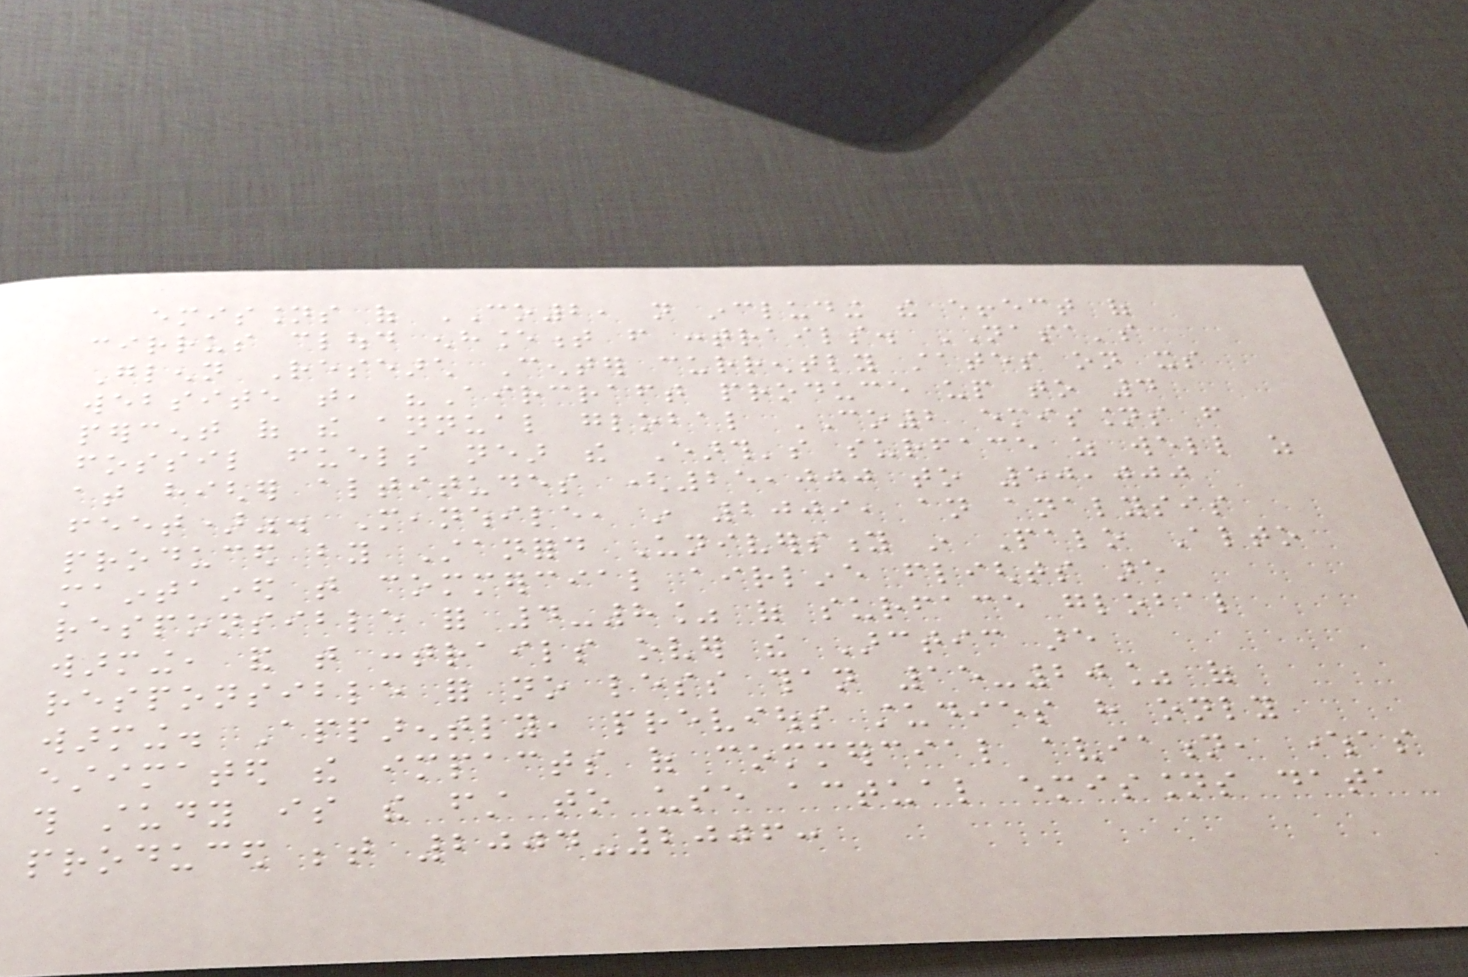emissions of CO2, not including the effect of
cirrus cloud enhancement from contrails. NASA's
Glenn Research Center currently states on its
website that, "Aircraft produce up to 4
percent of the annual global CO2 emissions from
fossil fuels near the Earth's surface as well as
at higher altitudes (25,000 to 50,000
feet)". Meanwhile, in 2009, an analysis
produced by Stanford University in Palo Alto
maintained that commercial airline flights are
responsible for 4-8% of surface global
warming, and that contrails over the Arctic are
responsible for no less than 15-20% of
warming. Apparently, previous studies have only
estimated the impacts of commercial aviation, whereas
this study is the first to use actual emissions data
produced between 2004-2006:
